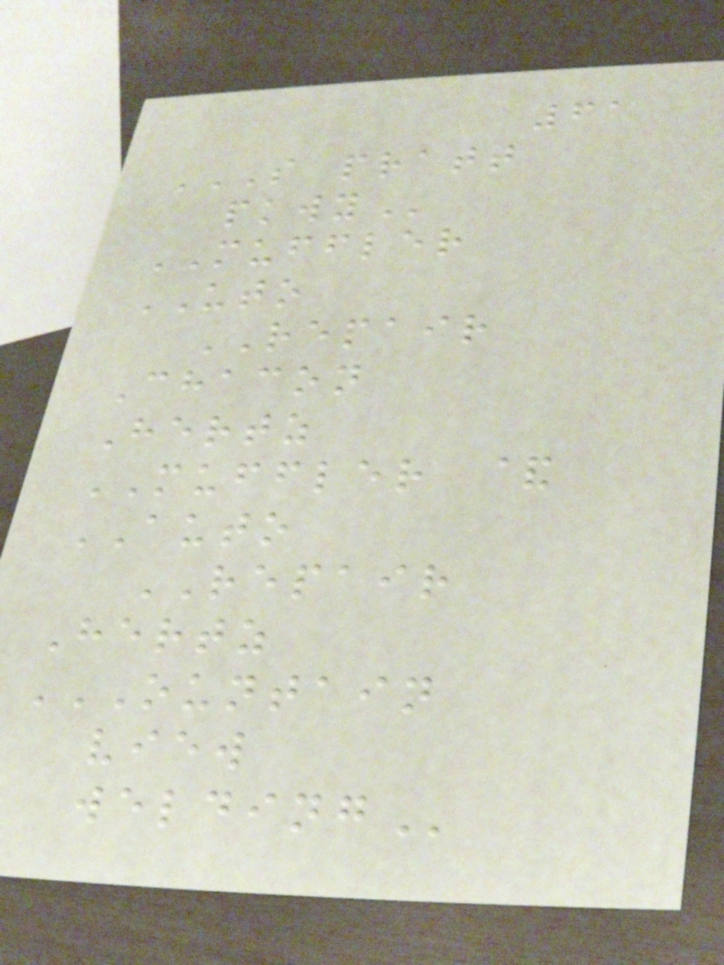61
S PRATT
PKWY
MUFFLER
UTO
REPAIR
Chacon
Hertz
MUFFLER &
AUTO
REPAIR
Hertz
OUNTAIN
VIEW
WELDING
